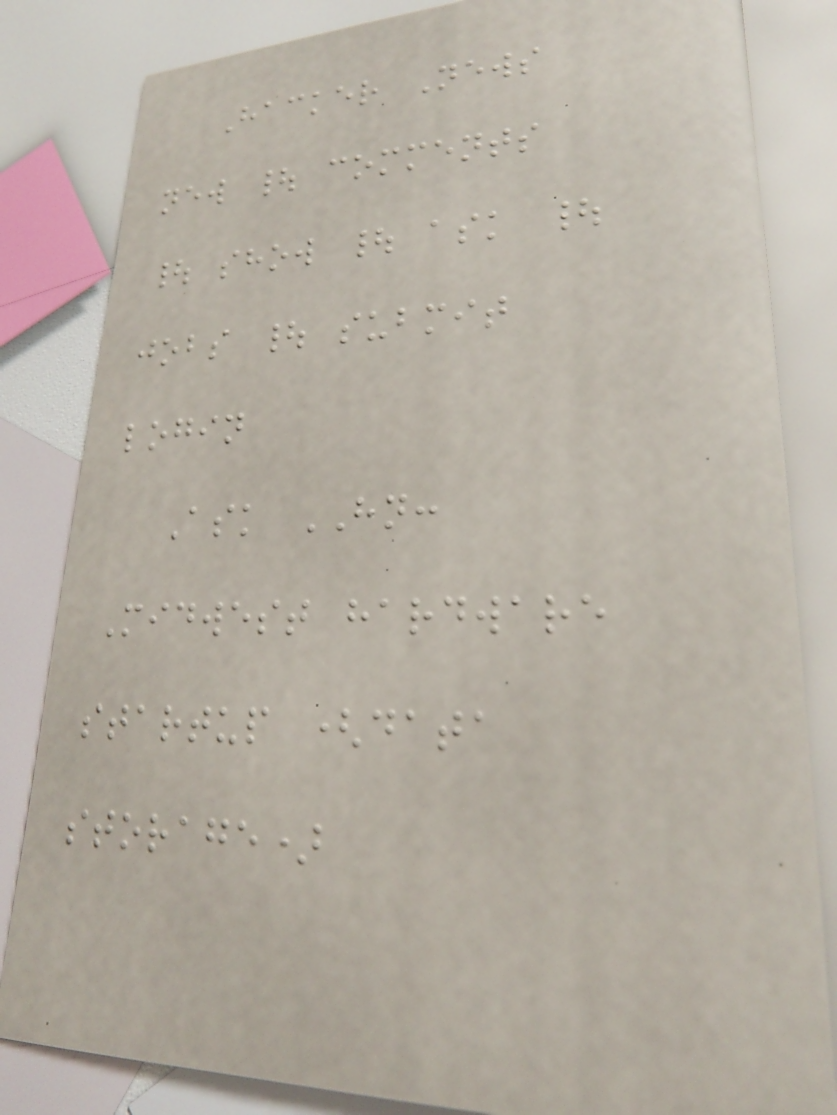Hacker News
new | comments
| show | ask |
jobs | submit
login
Ask HN:
Midwest hardware
startup (data
storage)
